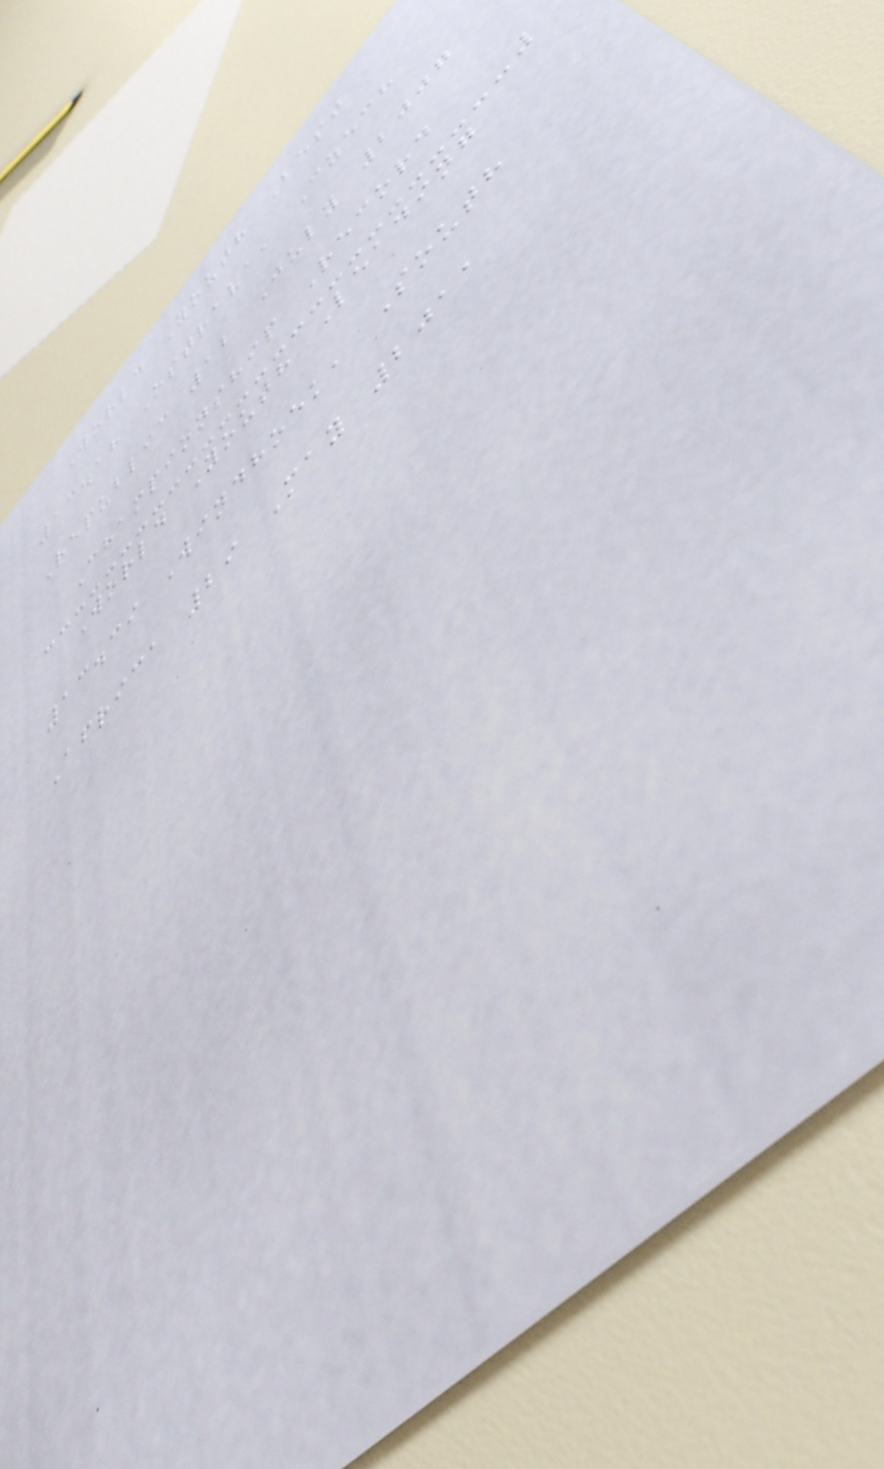World Youth Best
13.18 Ostrava, Czech
Republic 12 July 2007
Championship Record
World Youth Leading
13.39 Windhoek, South
Africa 29 May 2011
